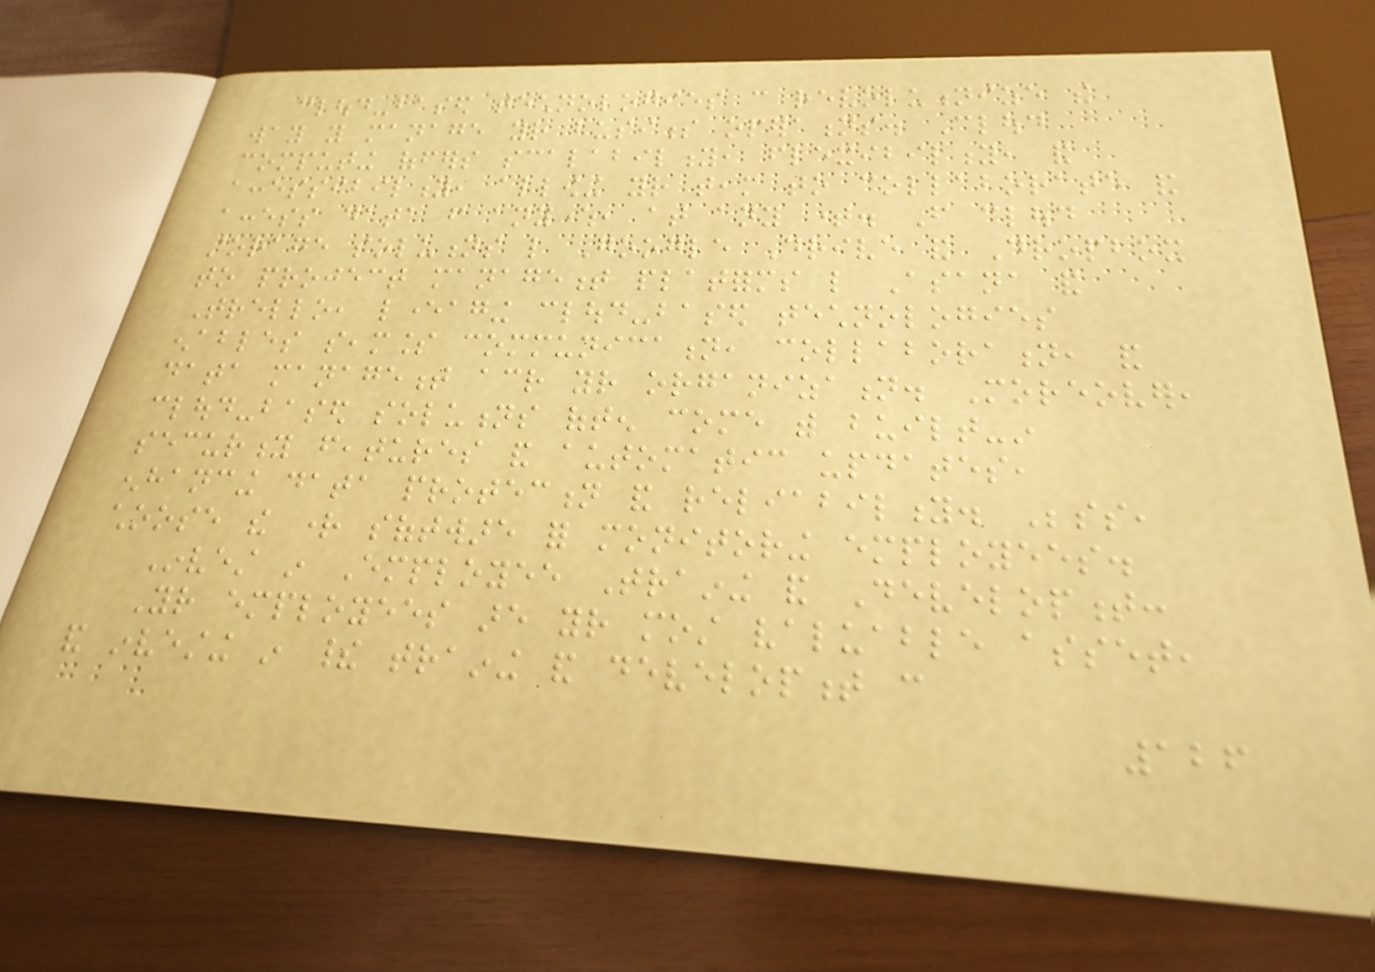cloud-based technologies can revolutionize the
way you manage your business operations. Cloud
computing offers scalability, flexibility, and
accessibility, allowing your team to collaborate and
access data from anywhere, at any time. From cloud
storage solutions like Google Drive and Dropbox
to project management platforms like Asana and
Trello, leveraging cloud-based technologies
enables seamless communication, collaboration, and
data management across your organization. Moreover,
cloud-based solutions often come with built-in
security features and automatic updates,
enhancing data protection and reliability. Besides,
choose the right software for monitoring employees.
Invest in Employee Training and Development:
Your employees are your most valuable asset,
and investing in their training and development can
126
